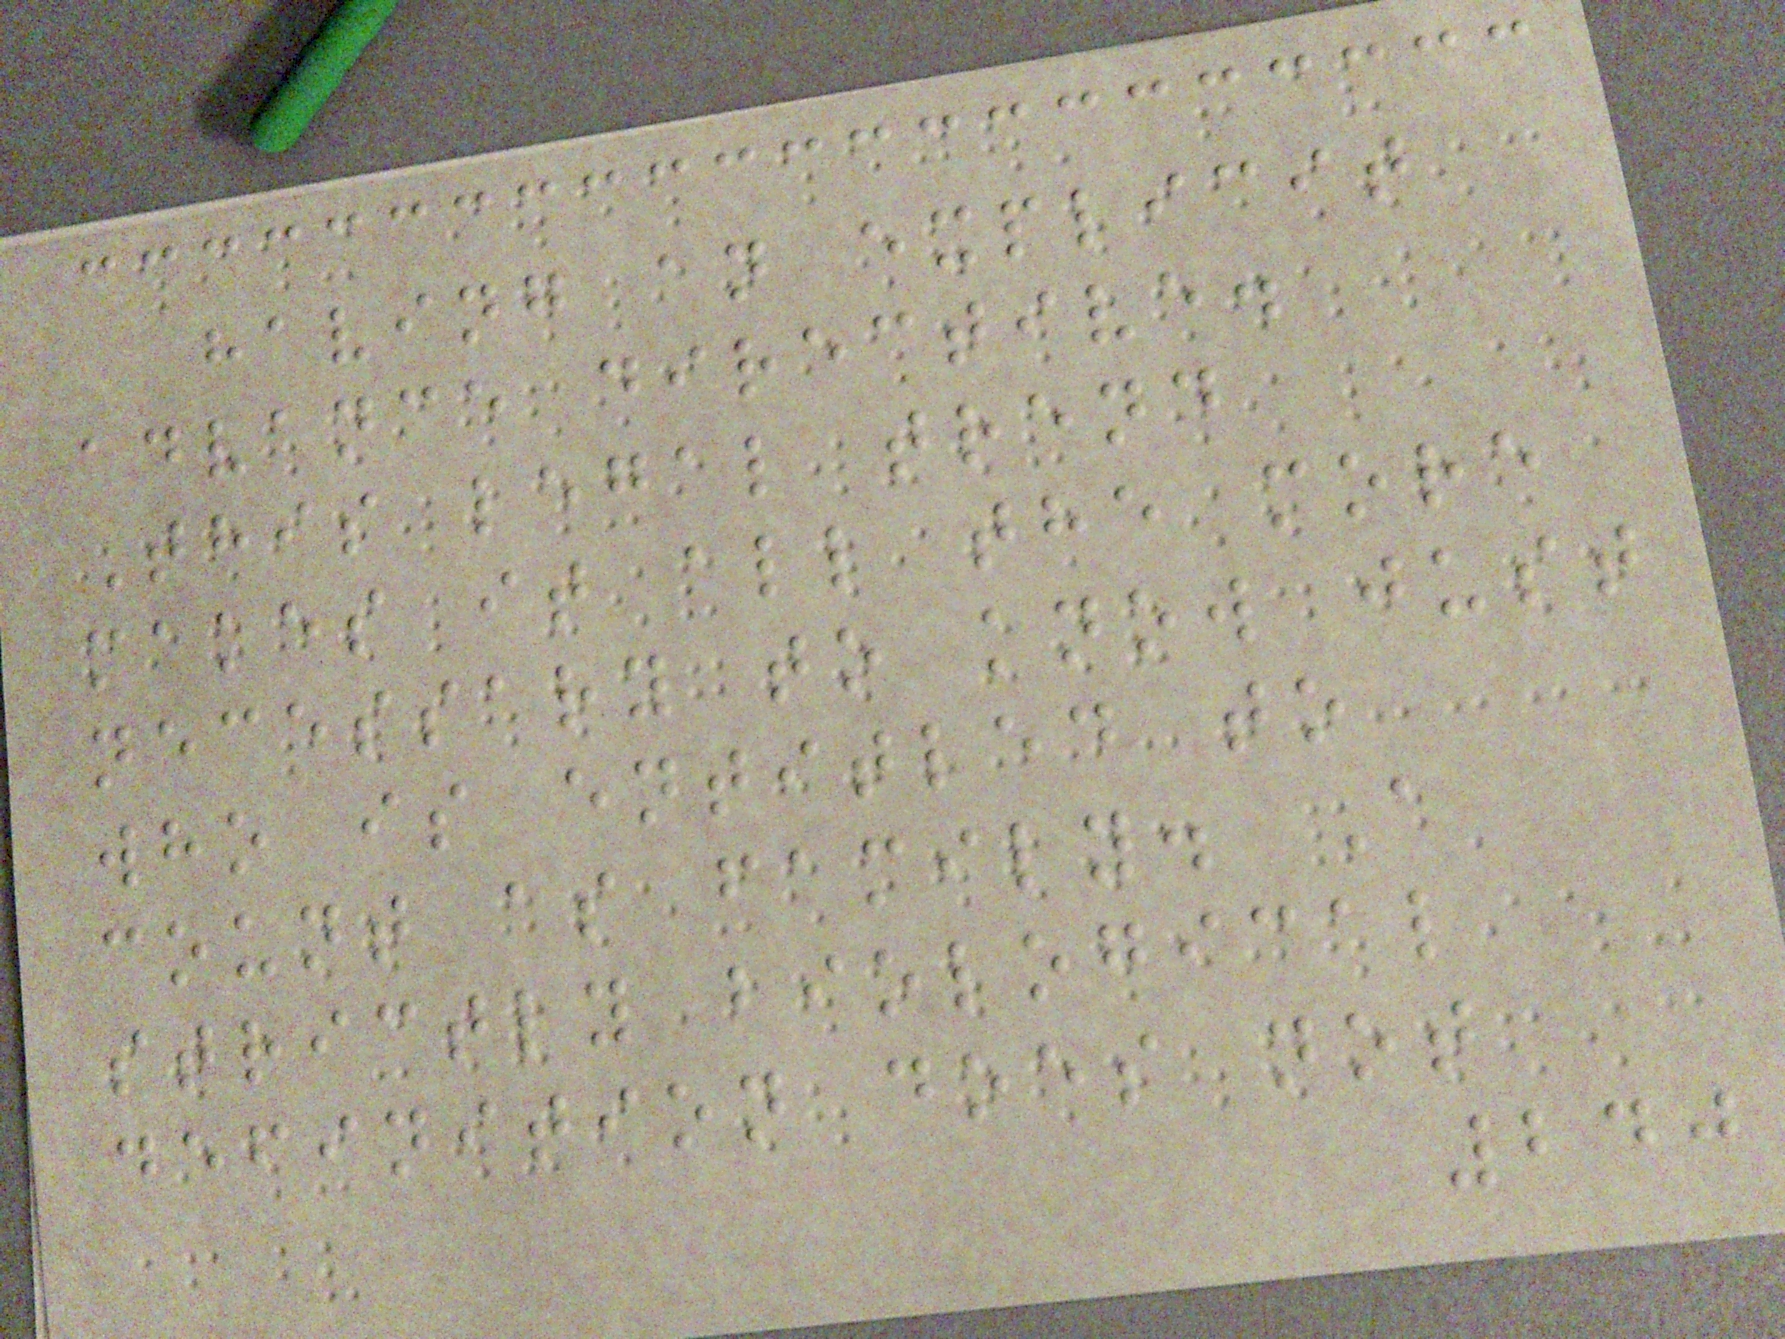having an explicit
advance directive.
This legal trend
makes it all the more
necessary to know just
who is entitled to
count as family. A
strictly biological
definition does not
240
